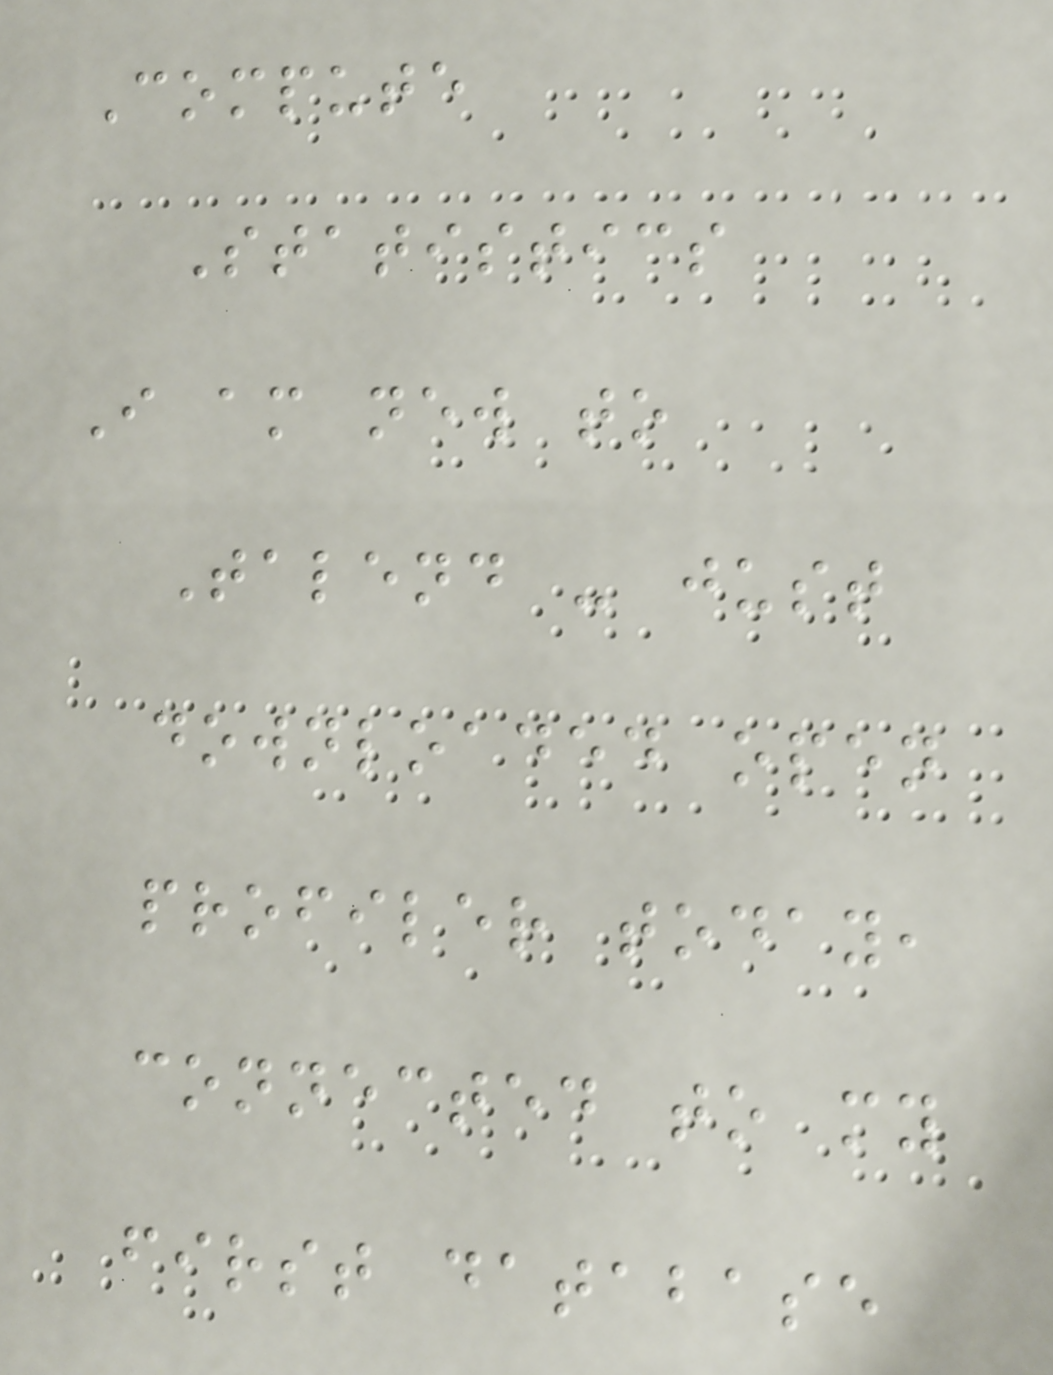Compute
Statistics
I am new to
Talend - just
downloaded open
profiler today,
connected to my
first database
